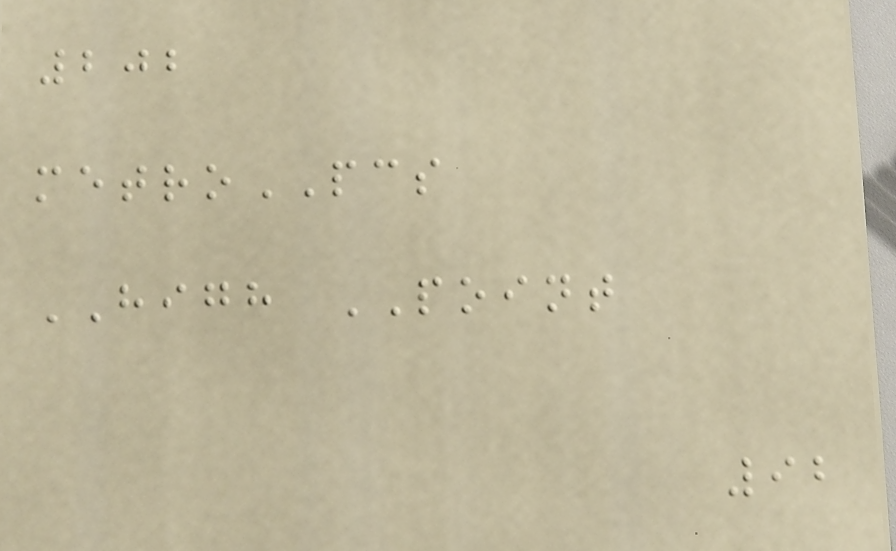202
metroPCS
HIGH POINT
92
